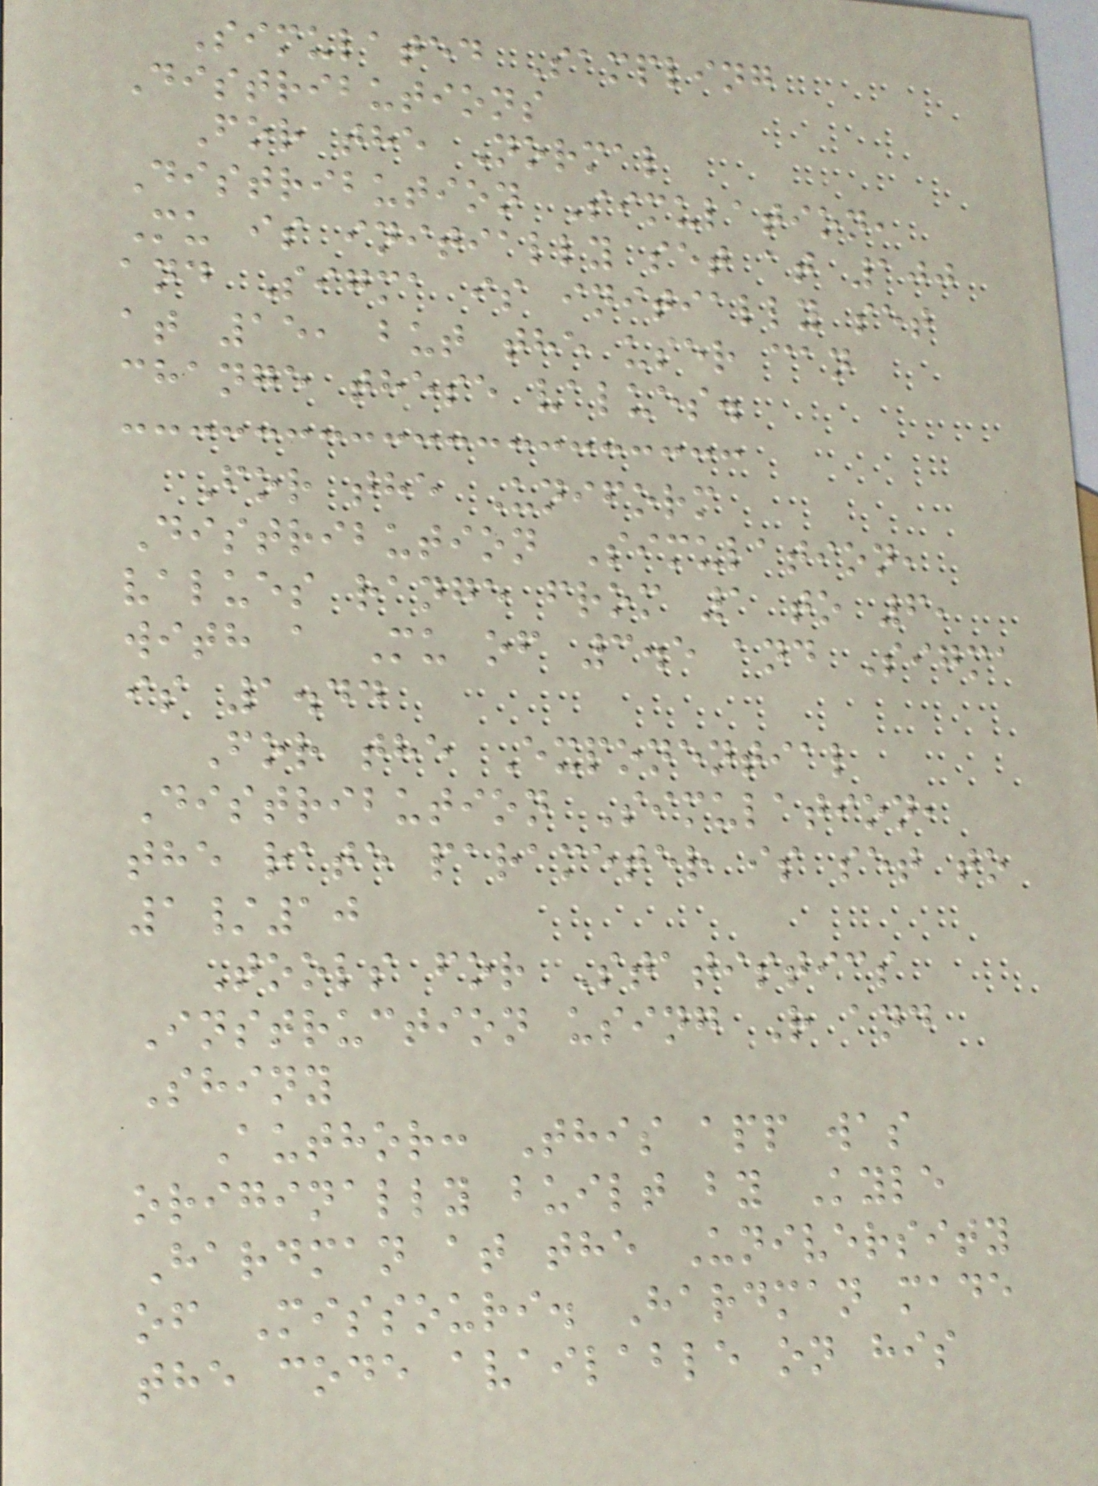Simulated Sampling
Distributions
For the Normal
Distribution Simulation,
Mu is initially set at 100
and Sigma is initially set
at 15, but the user can
change these values.
For the Uniform
Distribution Simulation,
values range from 1 to 6,
with a Mu of 3.5 and Sigma
is 1.44
For the Exponential
Distribution Simulation,
the rate parameter is set to
1/10
Tools for Statistics
Instruction using R and
Shiny
Author: This app was
originally built by Kyle
Hardman at the University
of Missouri. Hardman made
the code available on his
